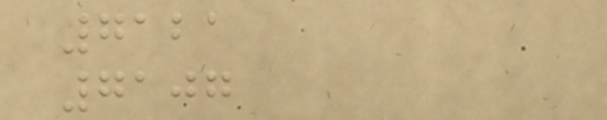7121
7107
